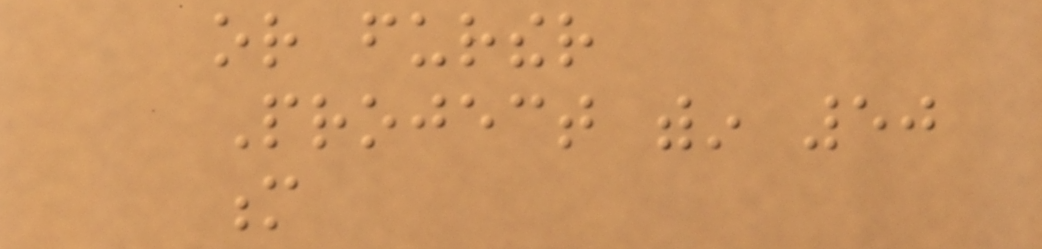or further
Project within 50
m
